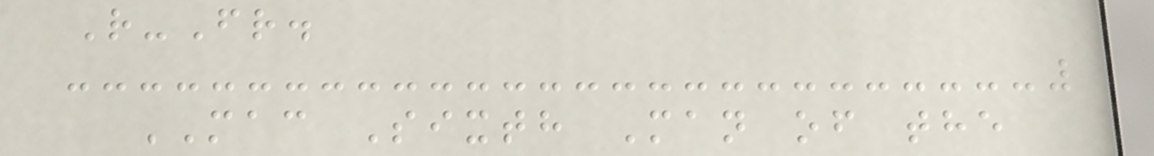R-Fr.
MAC Sixth Man of the
